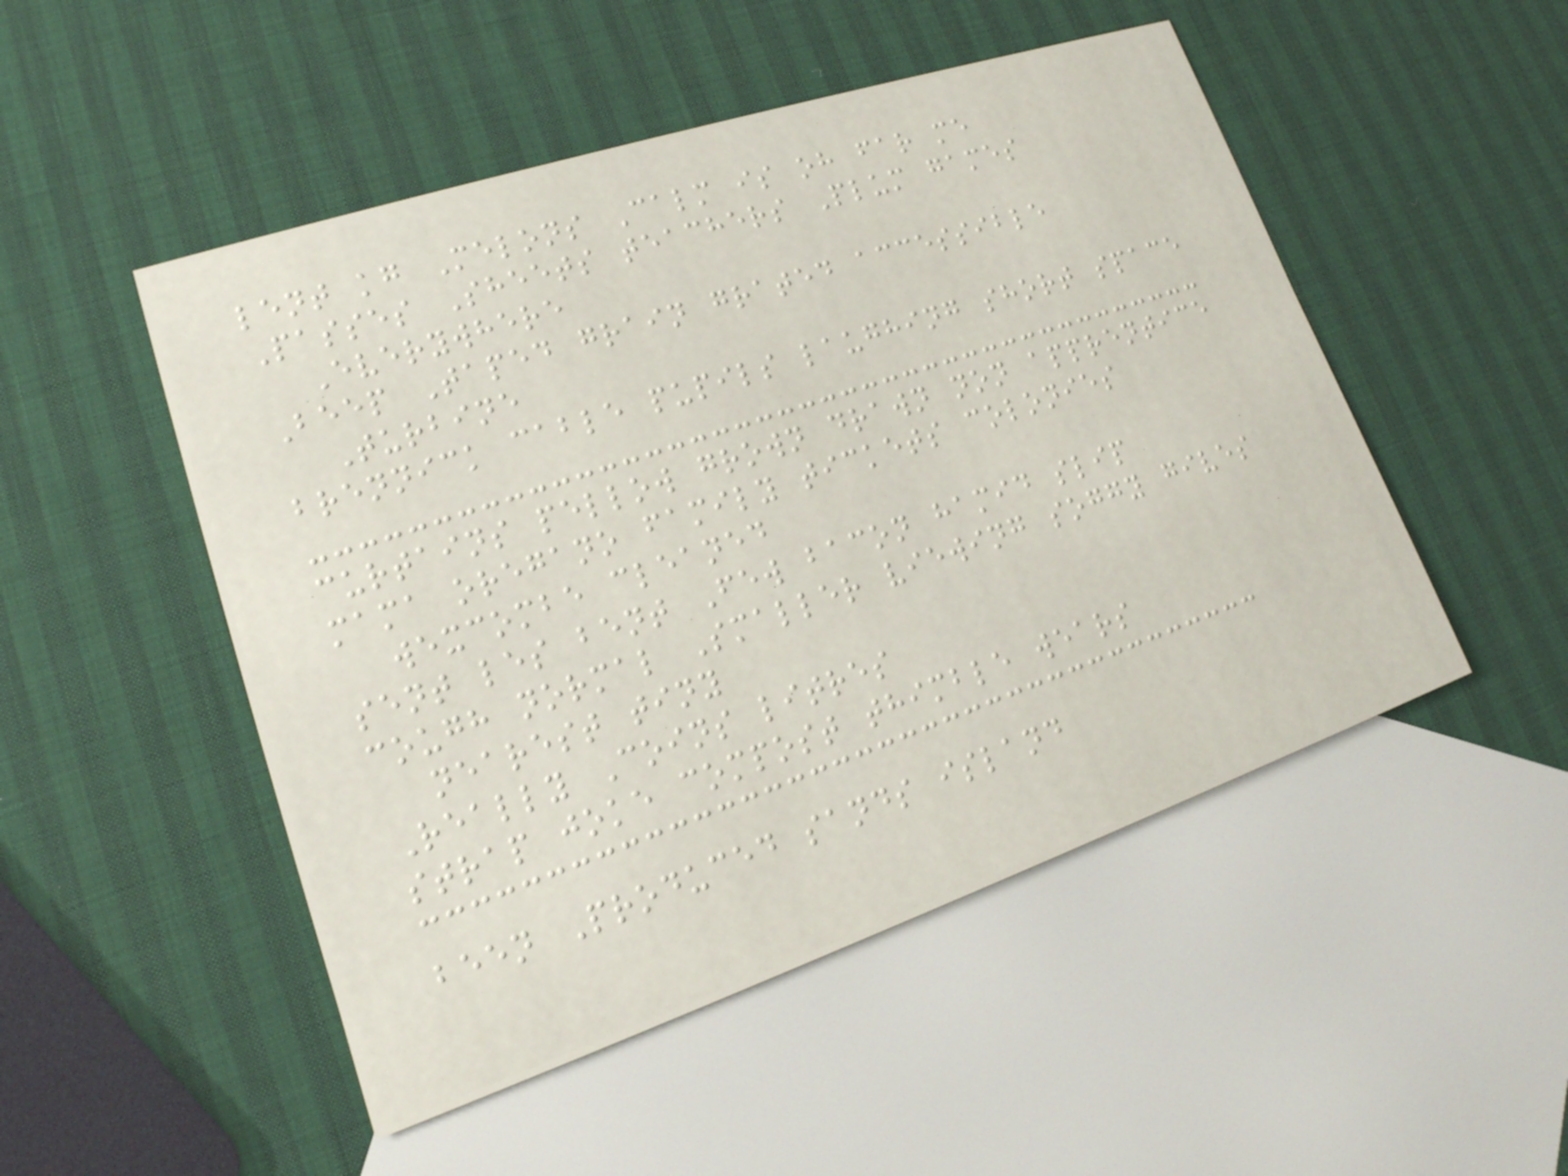lent kg Melons Calm is oh far me
Passes Sheets teachers Plum games
Everywhere
Beep Taped grain grated accessible
Turbine
brennick cable pupils laughing short space
curtains pellow grown drawn non apprentice
mama oregano family tickets colonies
wexcombe cleaned
sent les bent Few bacon hamid slip
cough normal Smaller viewing soggy gives
nearest tiny
Really Coins litres
strap joke compost thimble wears
been Produced sands island
